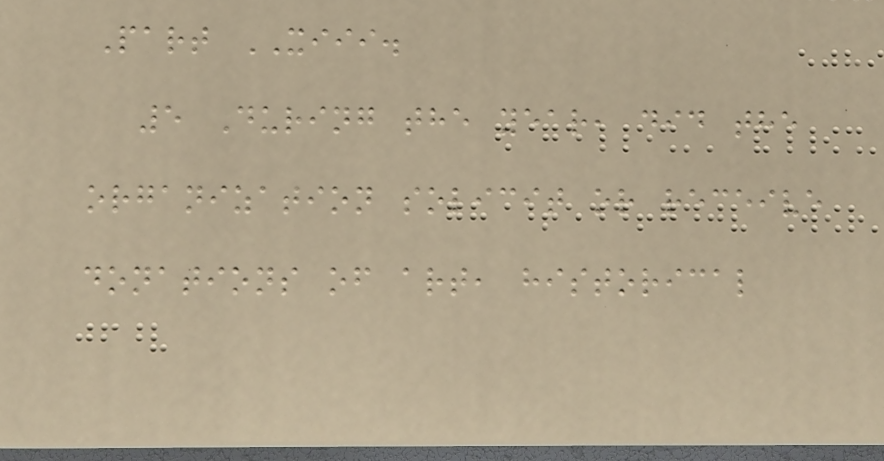Part XIII.
5 During the year, did the
organization solicit or receive
donations of art, historical
